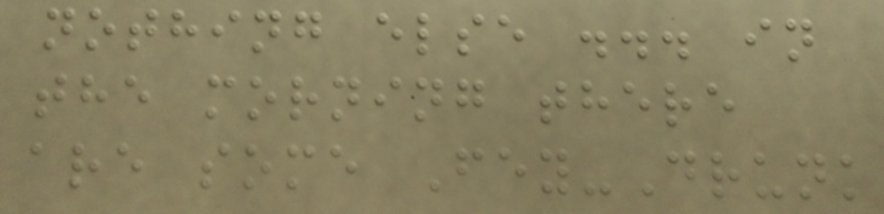nothing else ... in
the morning there
are some Fey-Drunk
